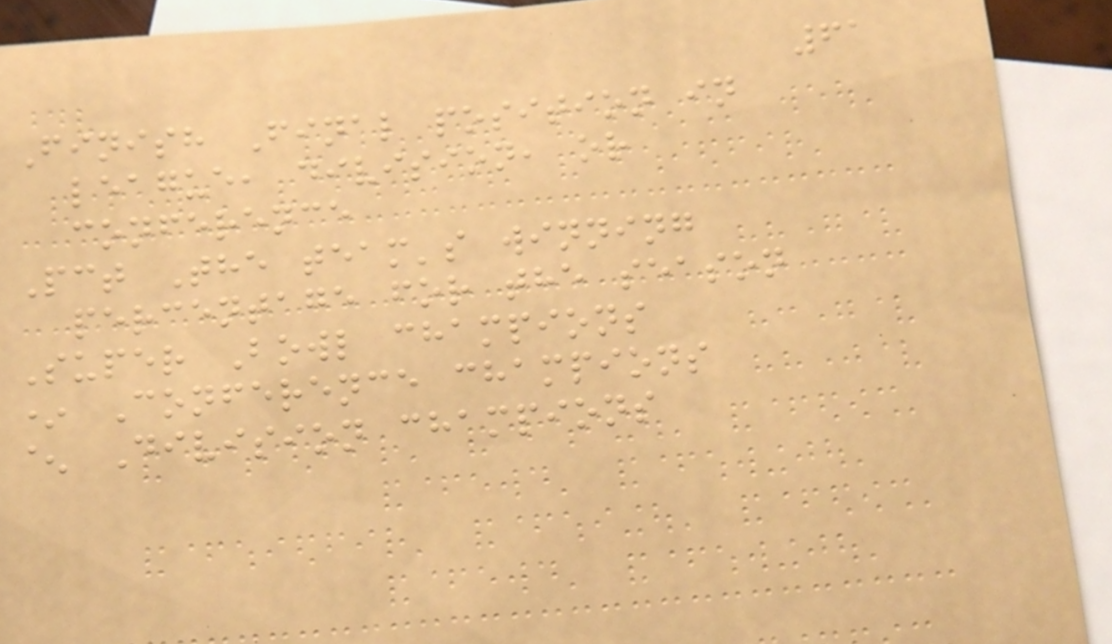61
Finish Final position in
league, division, or
conference
Pct The team's winning
percentage for the season
Super Bowl champions
* Conference champions
^ Division champions
